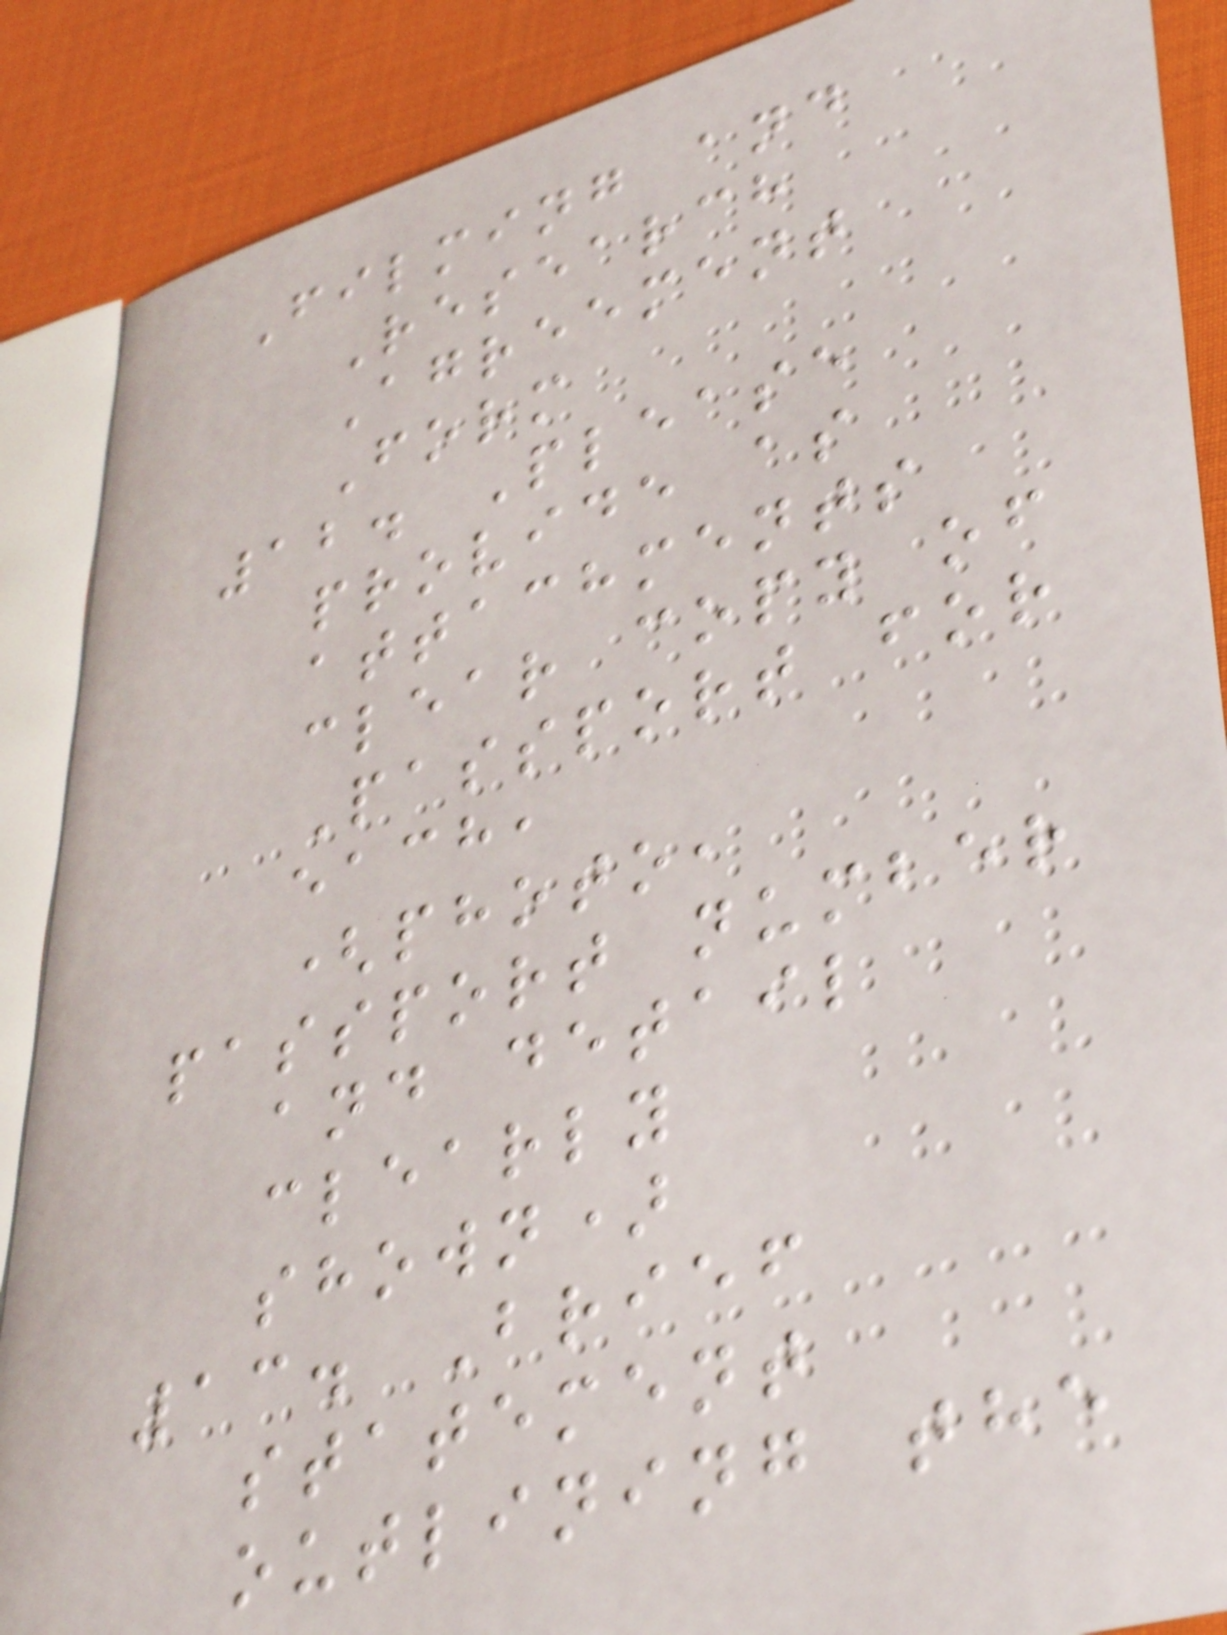Filming and
Research
Agreement
Form
12. Please
provide as
attachments
clear copy of
Passport for
each,
(photo,
passport number
and detail
clearly
shown)
13. Brief
statement
outlining the
